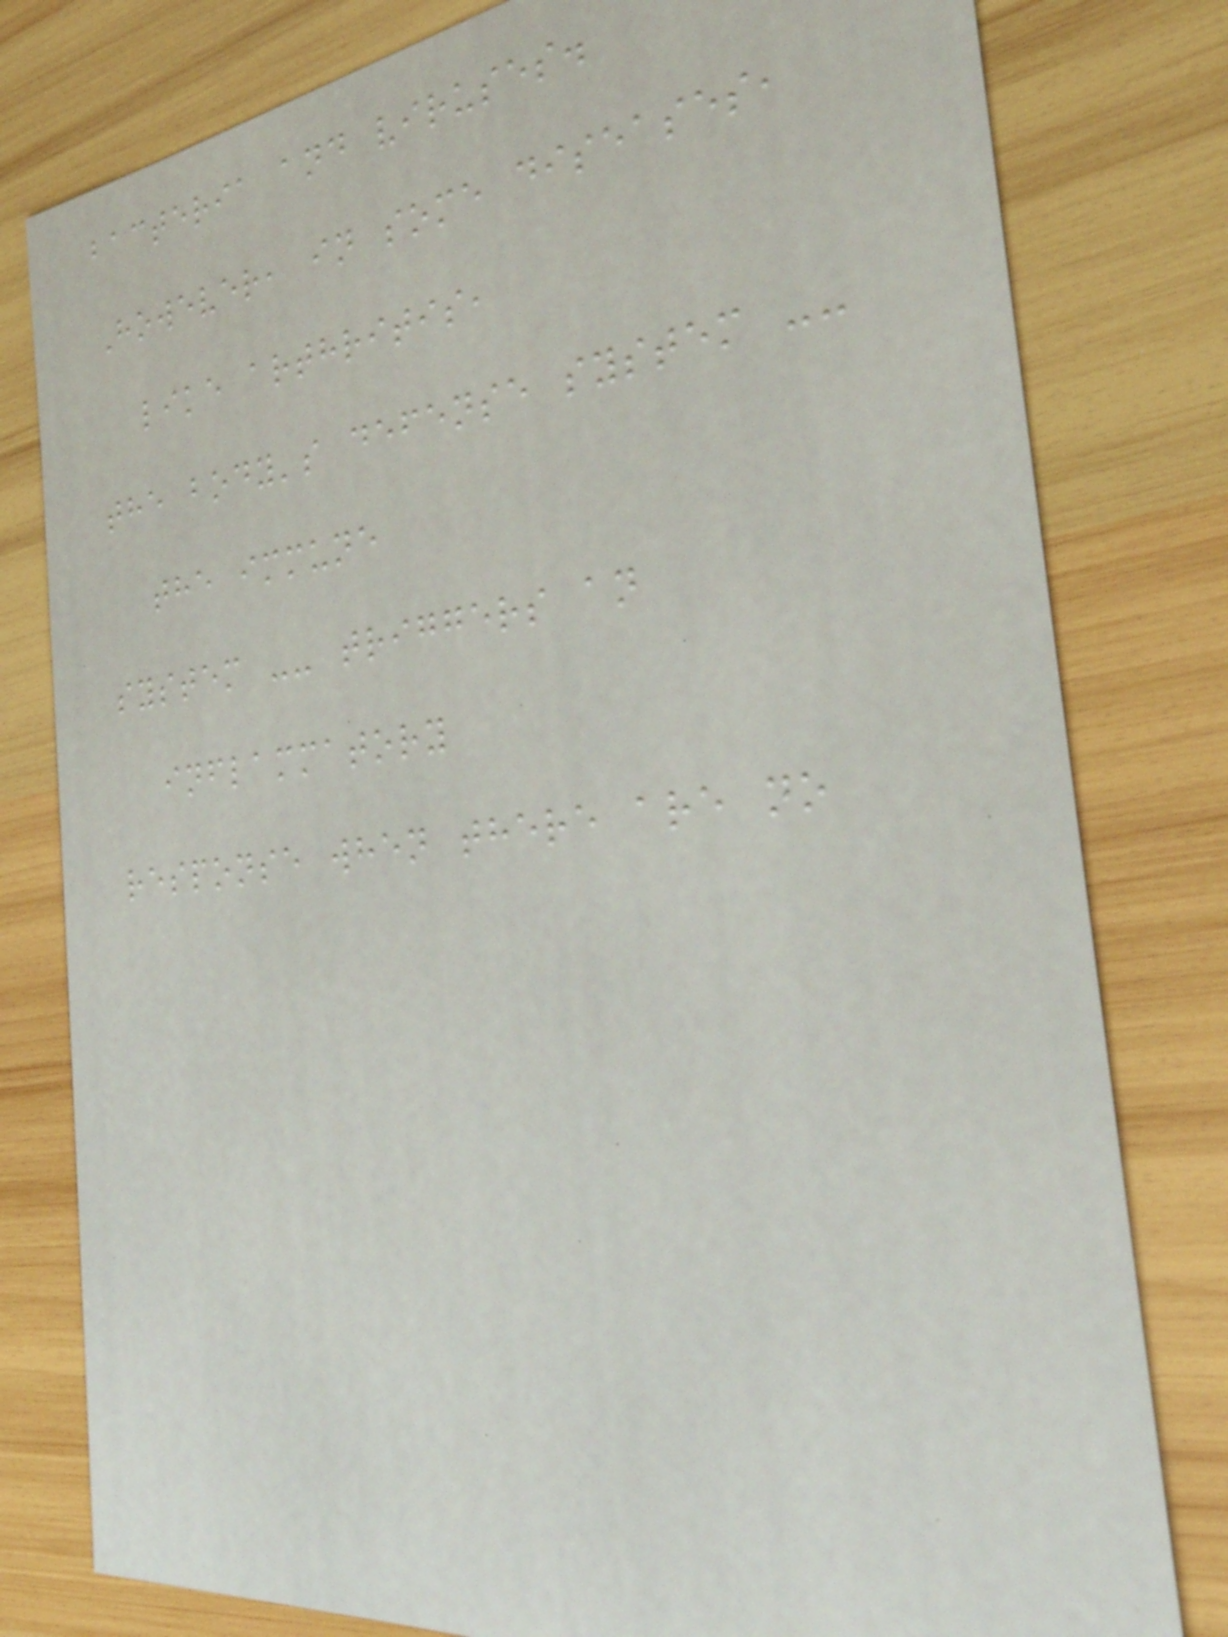bacteria and viruses.
However, in some diseases,
like arthritis,
the body's defense system --
the immune
system -- triggers an
inflammatory
response when there are no
